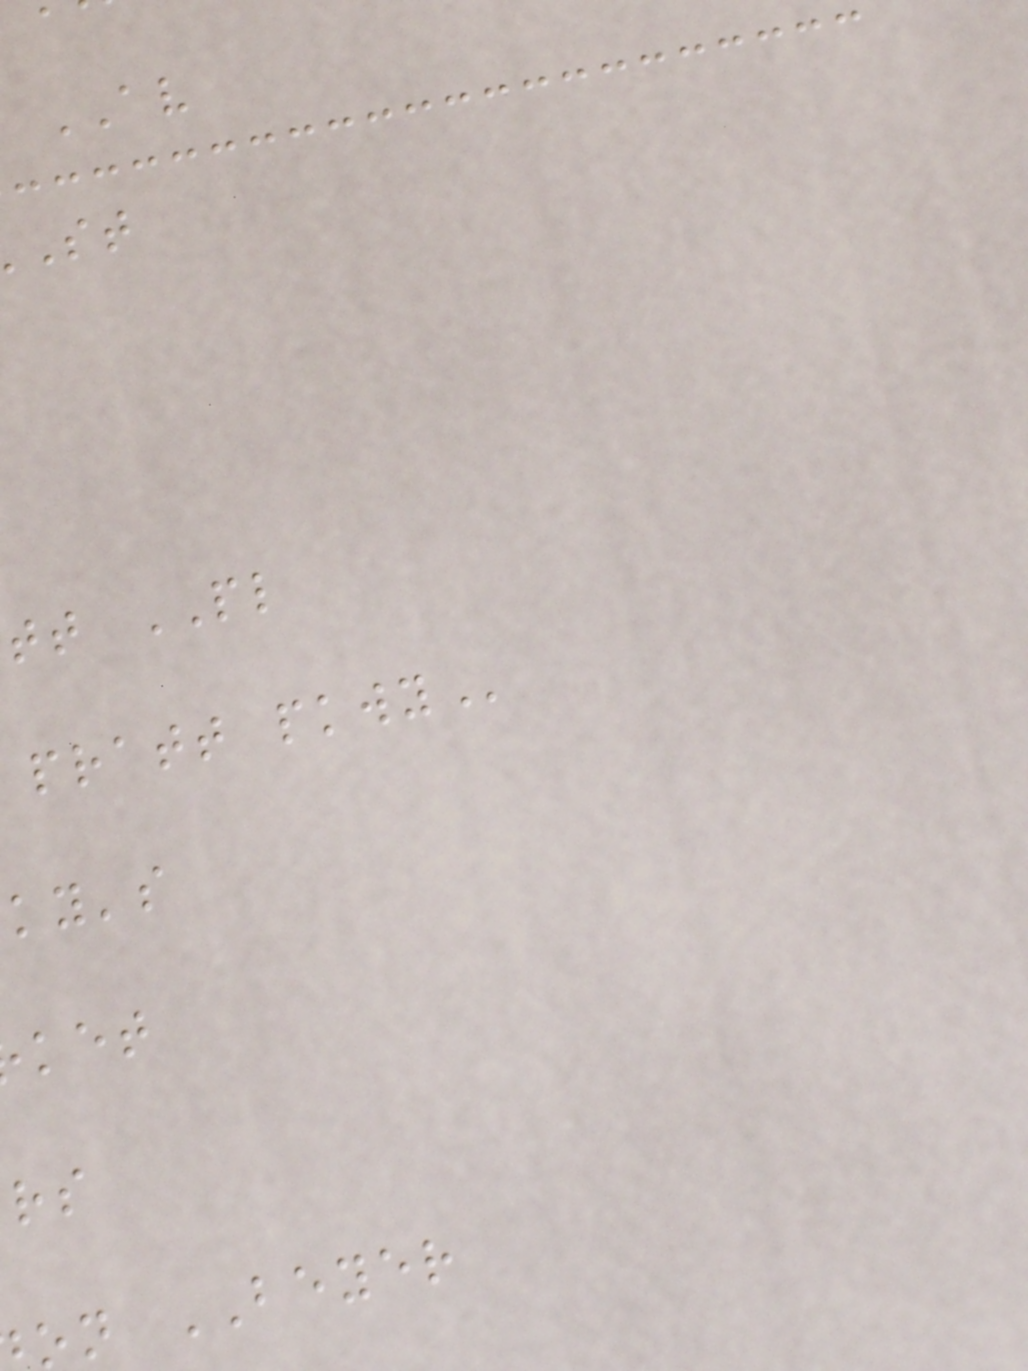AV
tt PL
pratt
ky's
on BEYER
